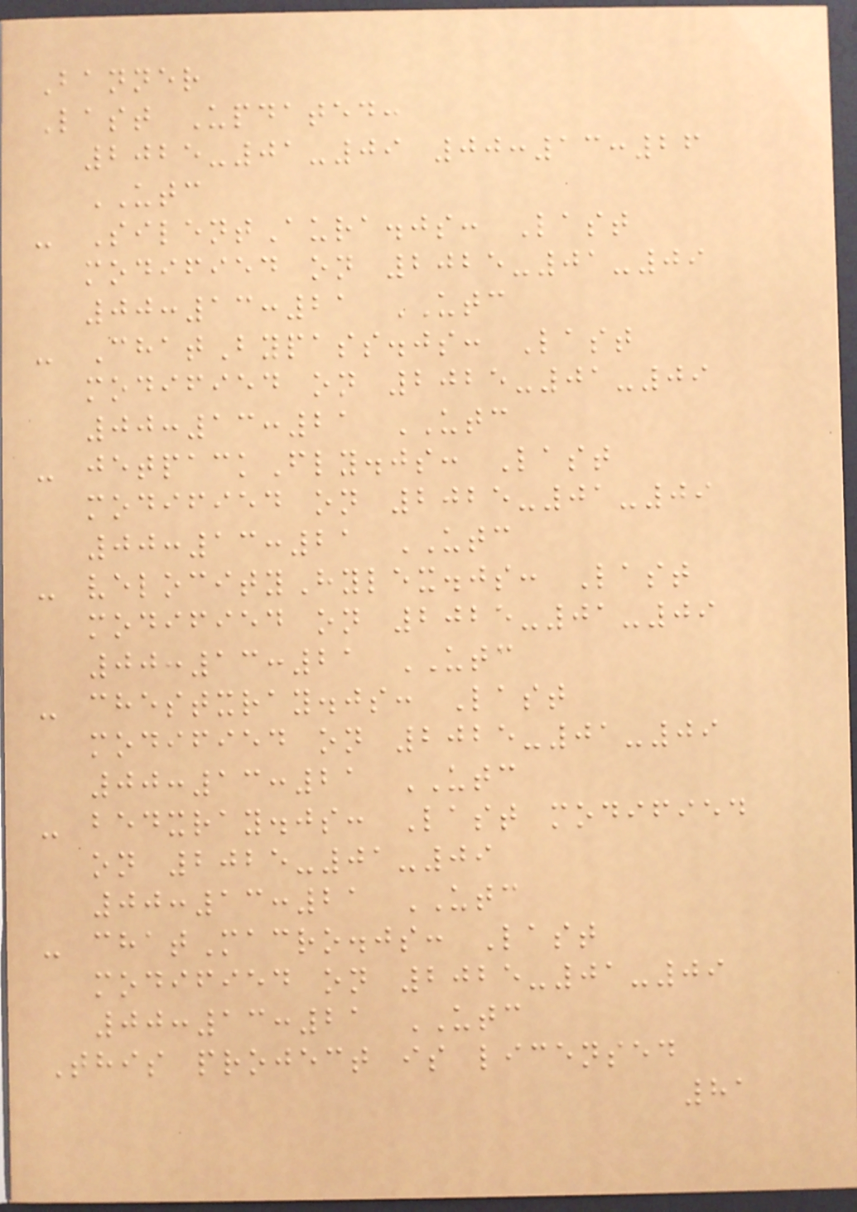Banner
Last Updated:
2025-01-09 00:13:26
UTC
- SilentAura.js: Last
modified on 2025-01-09
00:13:21 UTC
- ChatBypass.js: Last
modified on 2025-01-09
00:13:21 UTC
- jetpackFly.js: Last
modified on 2025-01-09
00:13:21 UTC
- velocityHylex.js: Last
modified on 2025-01-09
00:13:21 UTC
- chestxray.js: Last
modified on 2025-01-09
00:13:21 UTC
- bedxray.js: Last modified
on 2025-01-09
00:13:21 UTC
- chatMacro.js: Last
modified on 2025-01-09
00:13:21 UTC
This project is licensed
81
